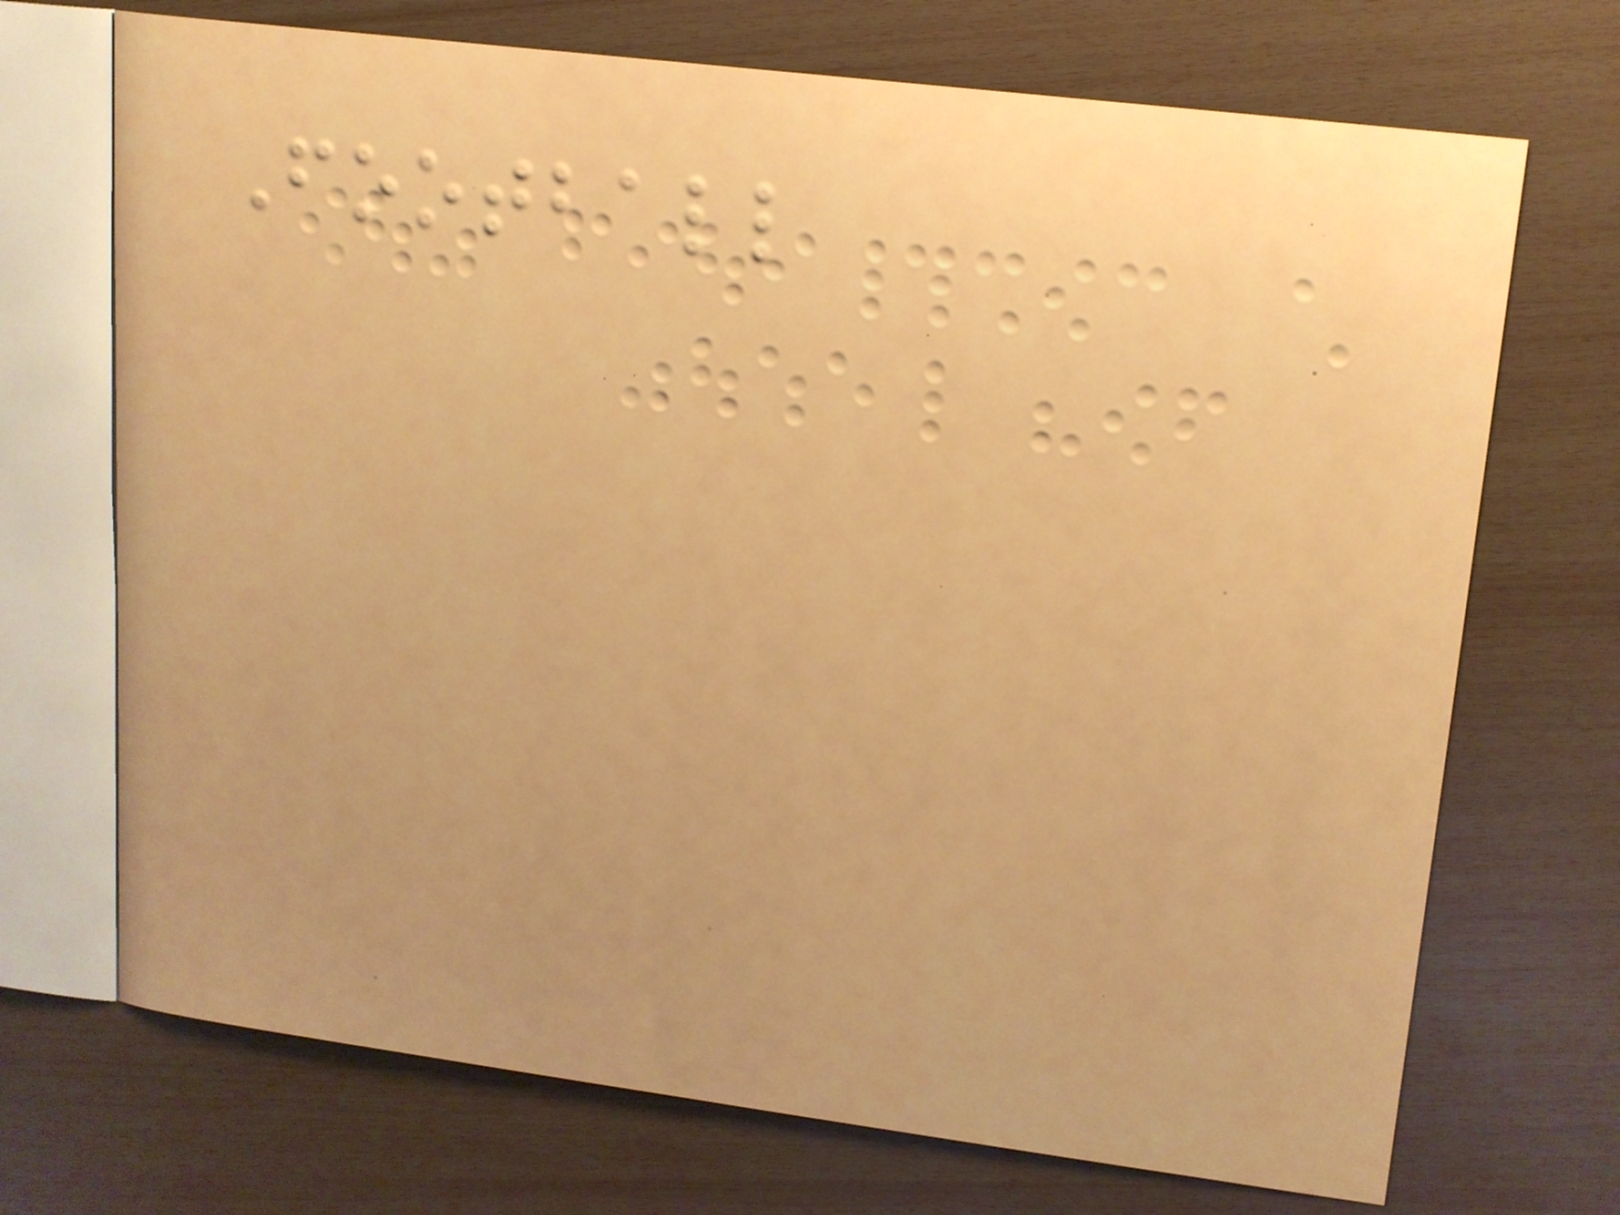Football
